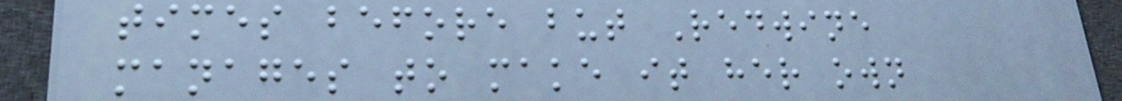times before but Redwine
manages to make it her own
